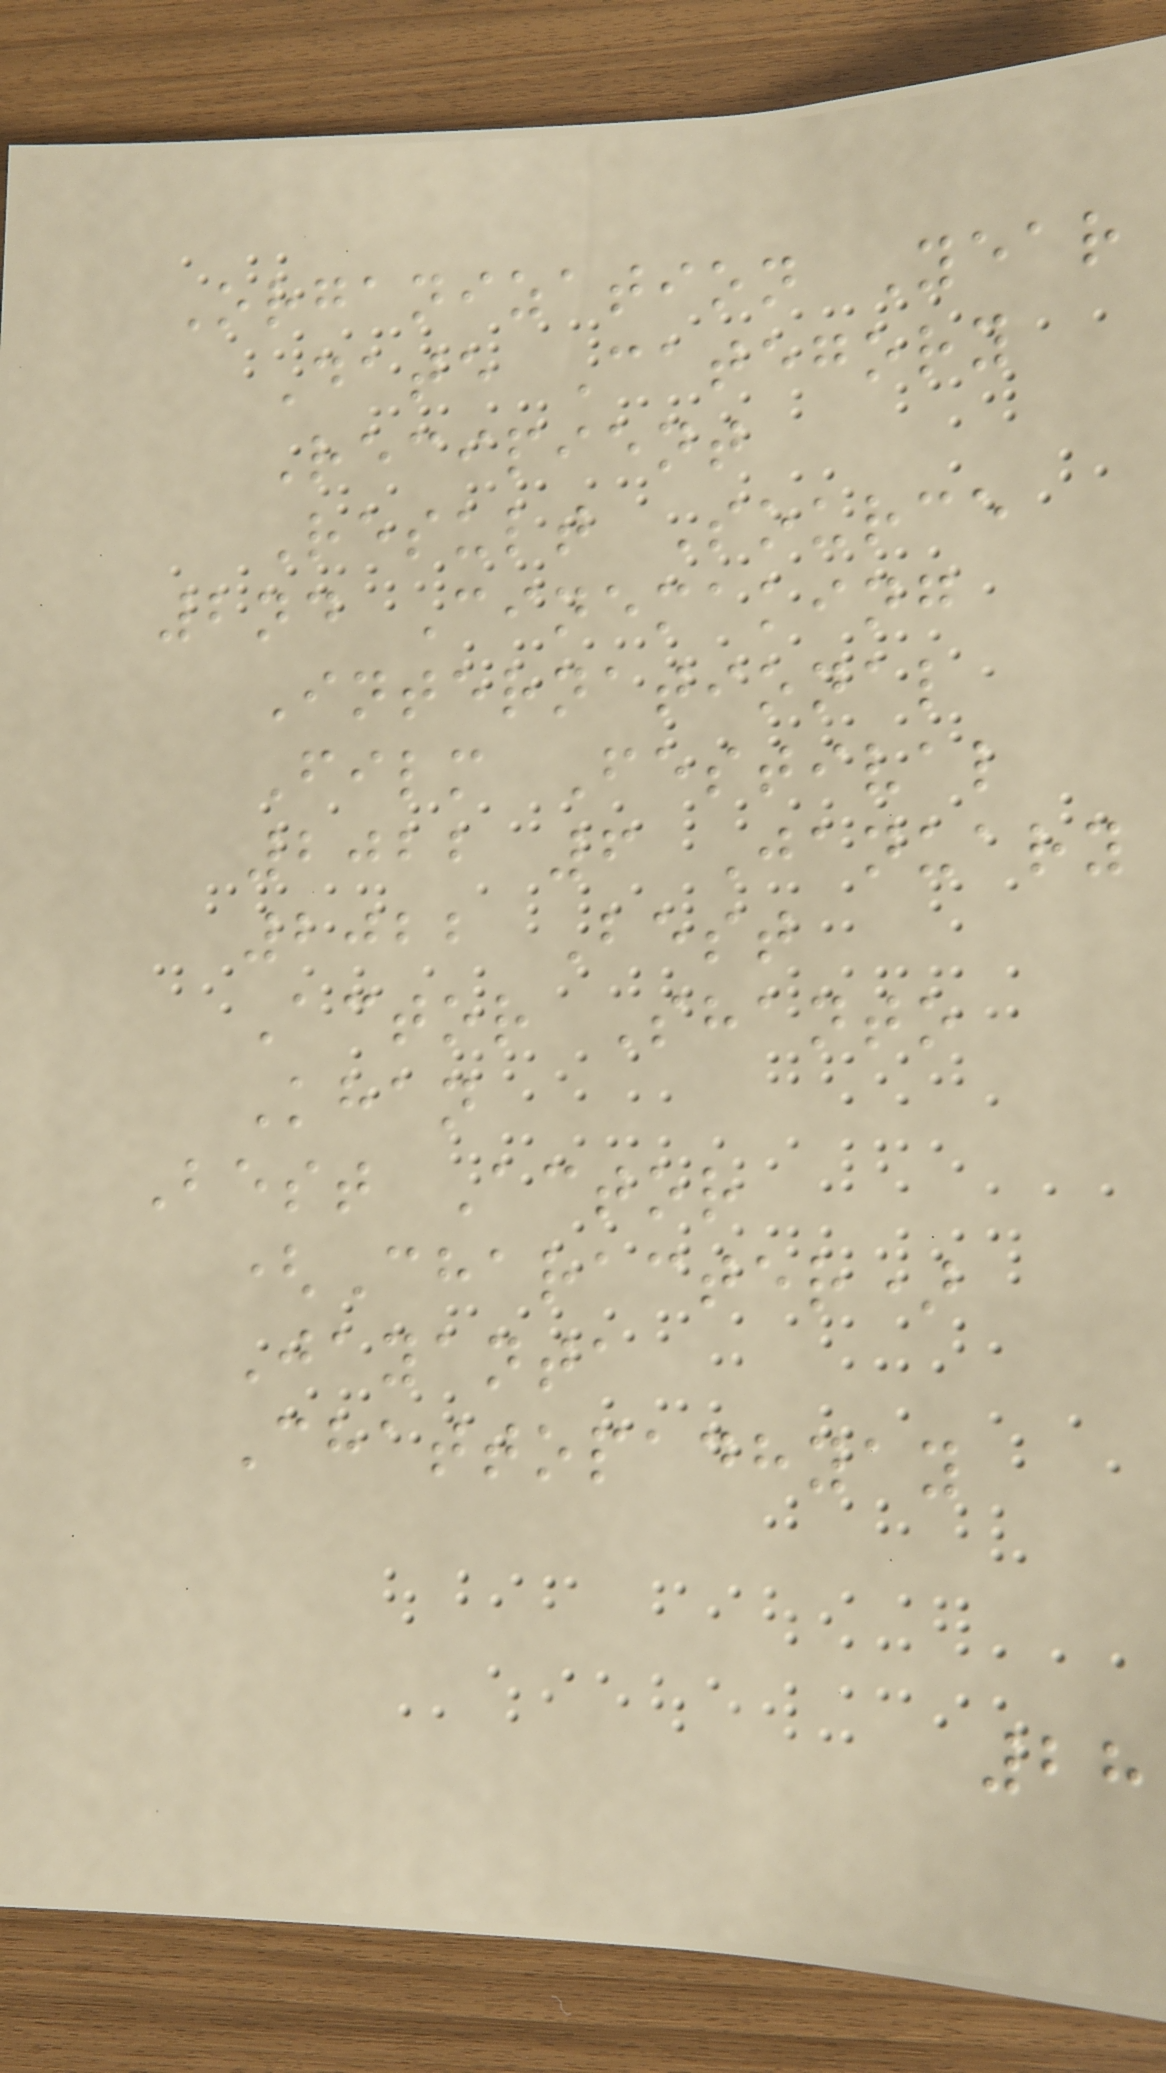Organization Year
Date Category
Recipient
Result Source
2nd Cinemaking
International
Film Festival
2022 6 January
2022 Best
Actor Shanto
Khan
Best Actor
(Character)
Jayanta
Chattopadhyay
28
